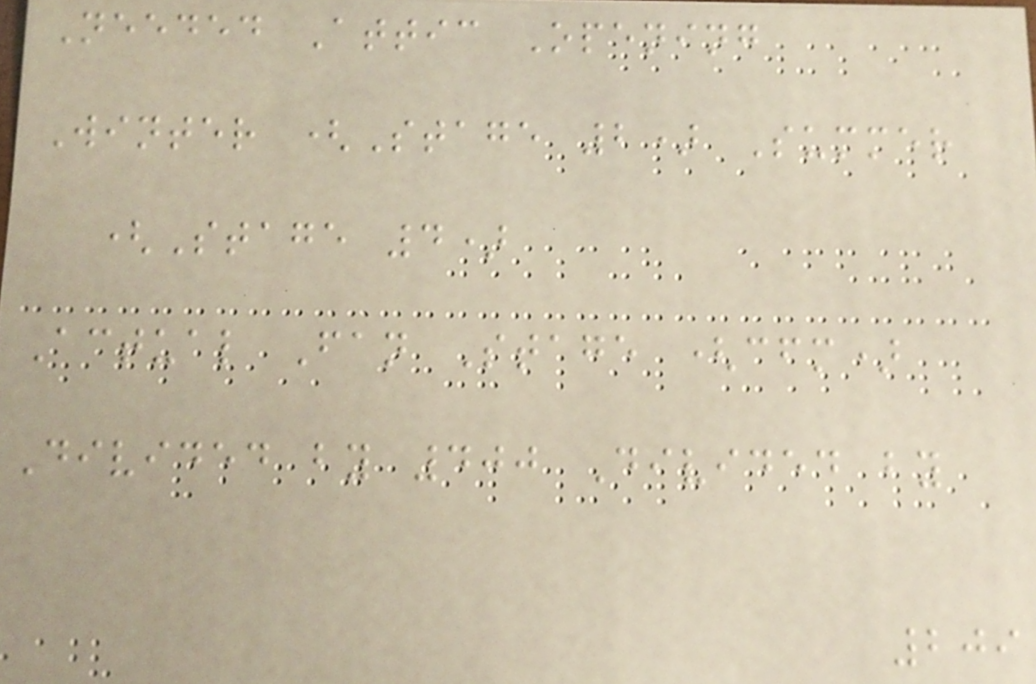Needed Attic Opening
Winter (Stage 2) Summer
(Stage 4)
Actual Fan Stage (cfm)
Divided by 400 Divided by
209
